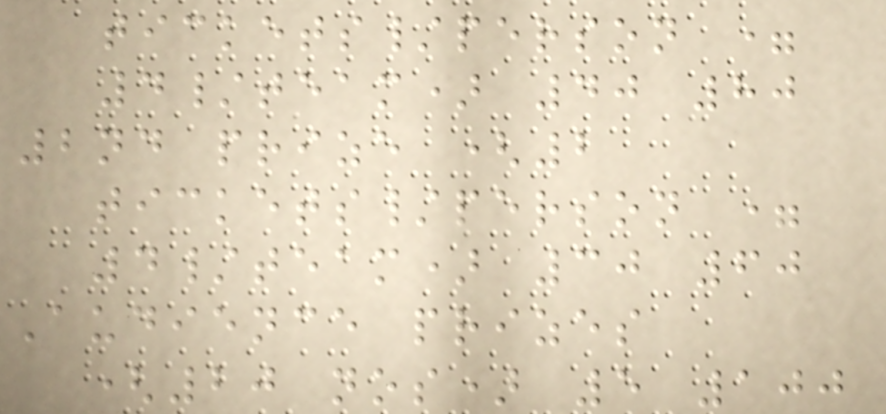tickets/person =
4/team) 40 80
2nd prize (2
tickets/person =
4/team) 30 60
Audience prizes
(20 nos) 5 100
